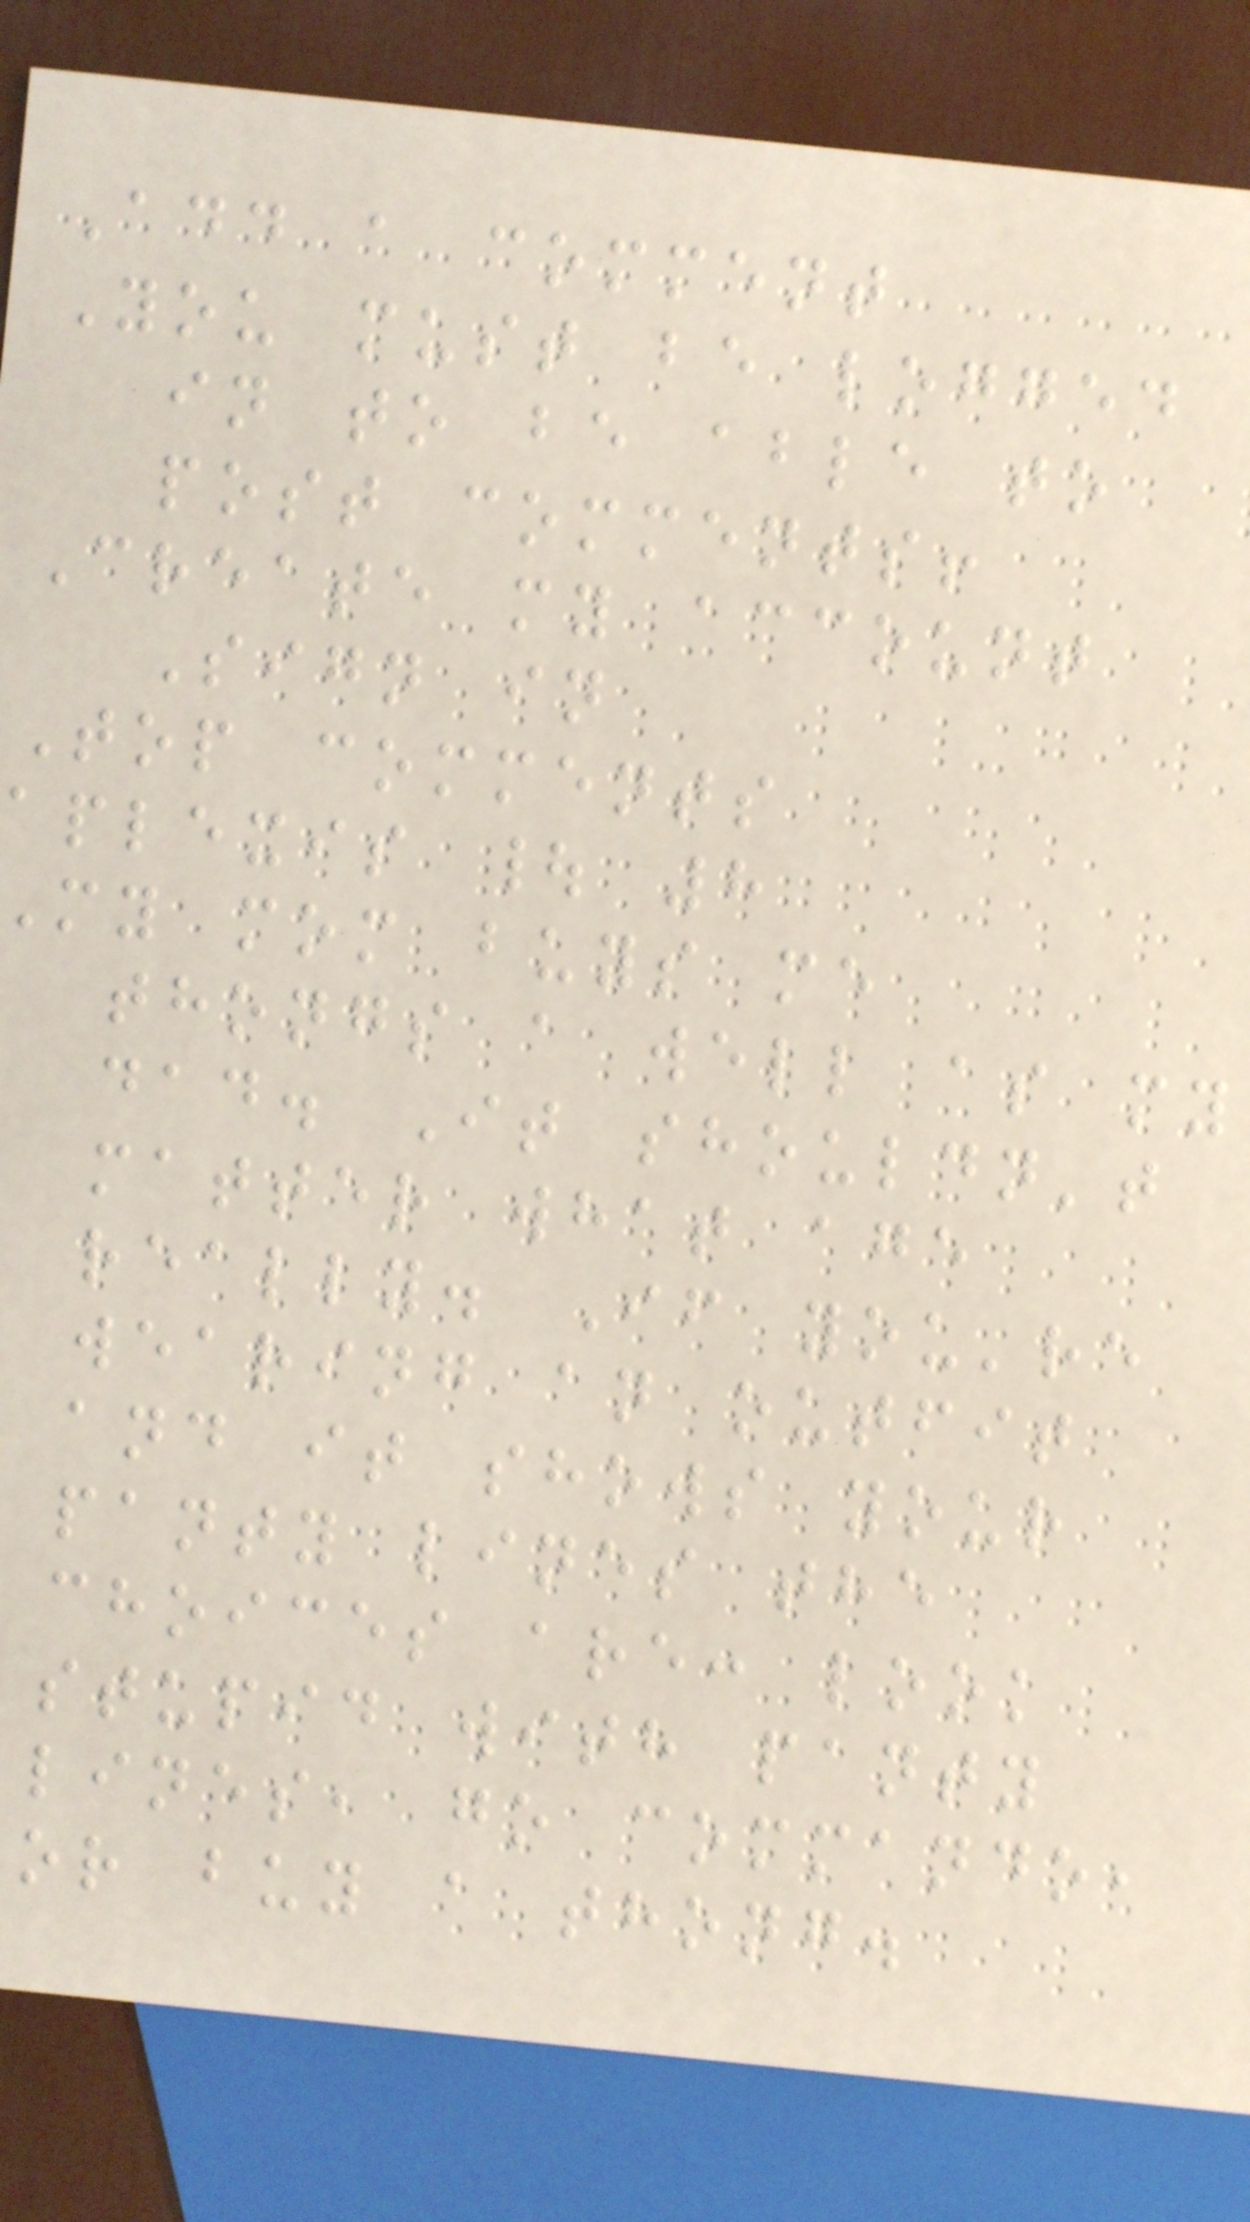Add a comment
You must be logged
in to be able to
post comments!
Create my account
Sign in
Top comments
aplexis | 8
my mom buys me
thongs a well as my
dad. It shouldn't
matter what age
really. If you're
wearing an outfit
and it shows your
panty lines the
choices are: look
stupid with panty
lines, go commando,
or buy a thong.
